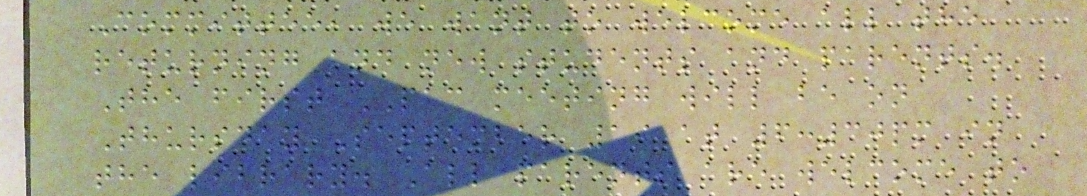Committee, we want to welcome all the
returning and new students and parents.
The first PAC meeting will be on
Thursday September 19 at 6:30pm in
the library. All parents are welcome to
